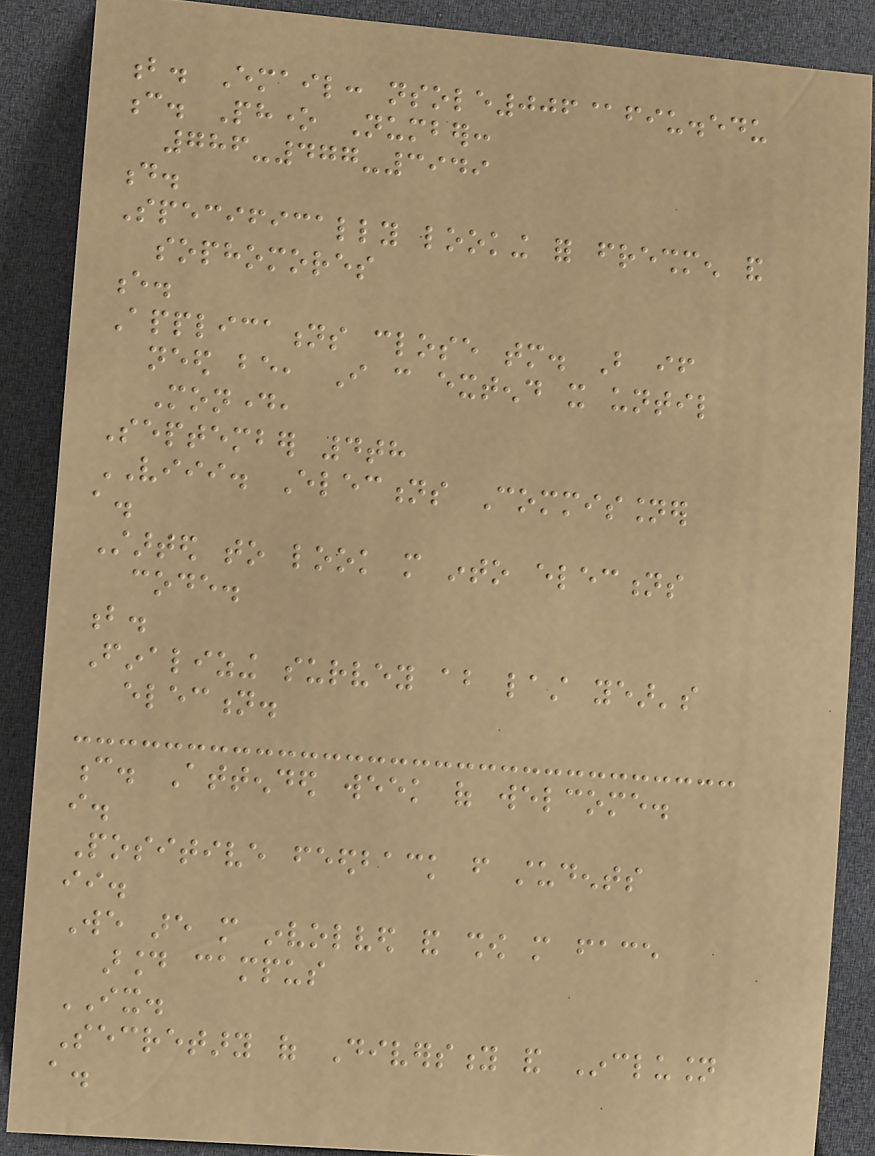b. Email: nsole006@fiu.edu
c. Phone Number:
786-477-3949
d.
Specifically looking for freshmen and
sophomores
e.
Applications close tomorrow. But if
need be, I can extend it until
Monday,
September 4th
VIII. Elections Commissioner
a.
Started to look more into elections
code.
b.
Finalizing survey about last year's
election.
c. Attended week of welcome.
i.
Positive feedback from students
ii.
We are more involved and show more face
around campus
IX.
Secretary of Diversity and Inclusion
a.
